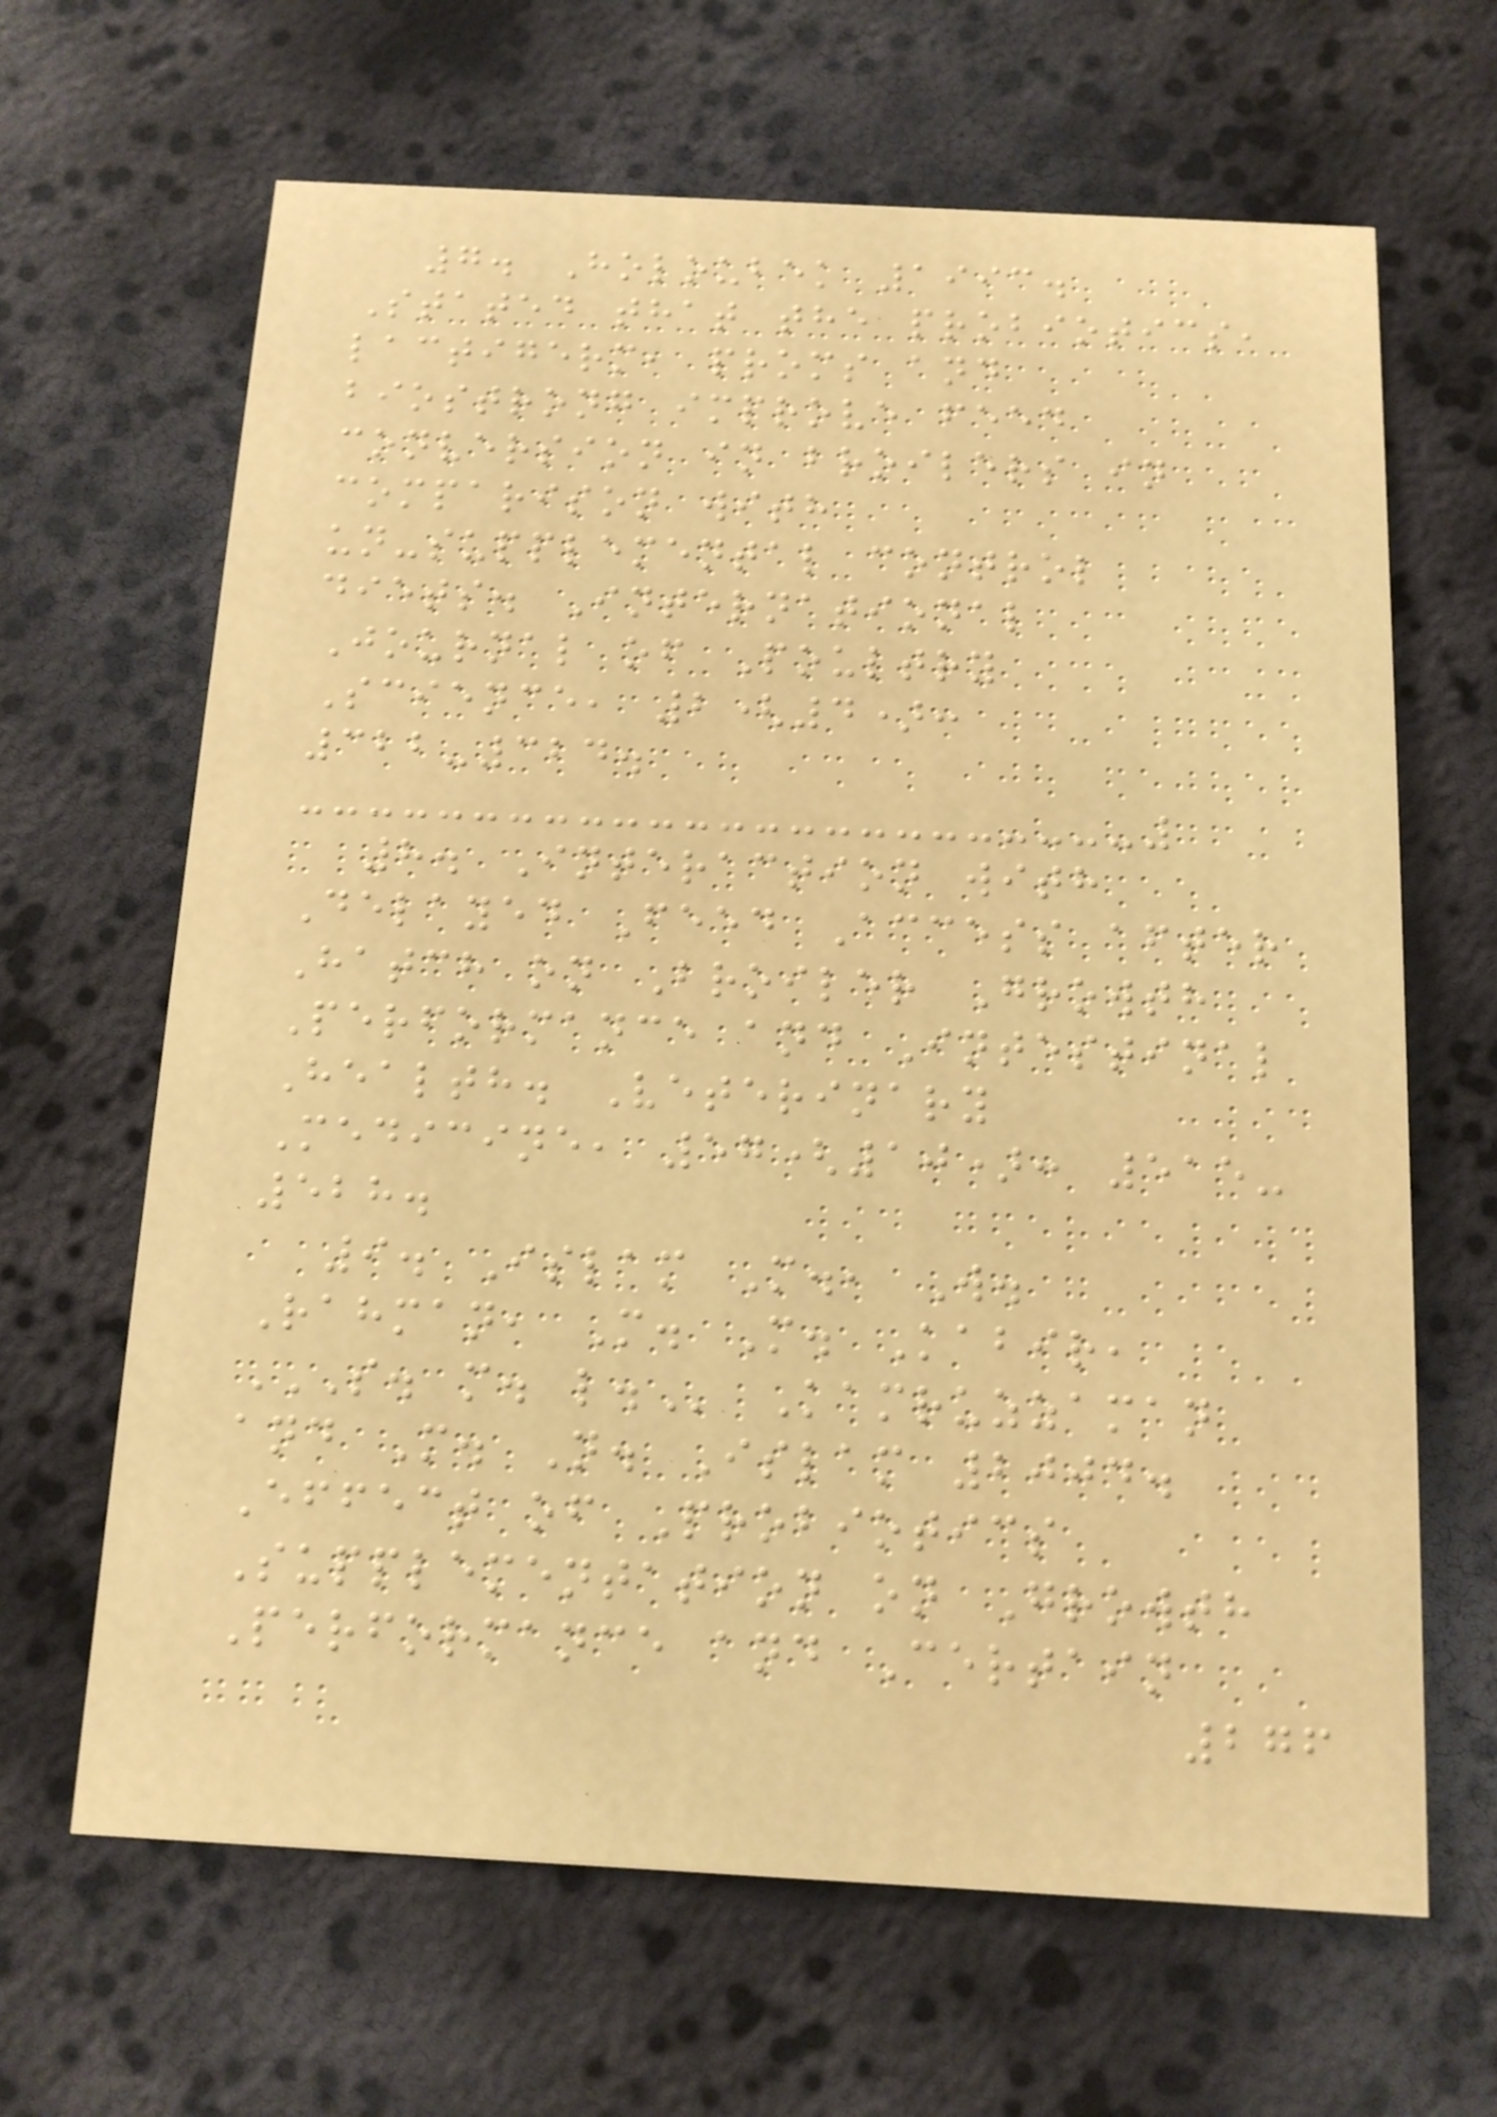7. Holoubek 1993.
Stated that the probiotics,
lactigerm, proms and
biostrong improve feed
conversion in broilers in
comparison with
un-supplemental control
diets. International
Journal of Poultry
Science, 2(4):
322-324.
8. Interaction with
Delayed Feed Access after
Hatch on Broiler Growth
Performance and Intestinal
Health. Veterinary
Medicine, 57(10): 515-
528.
9. Islam M., W.
Rahman, M. M. Kabir,
S. M. L. Kamruzzaman
and M. N. Islam 2004.
Effect of Probiotics
Supplementation on Growth
Performance and Certain
276
